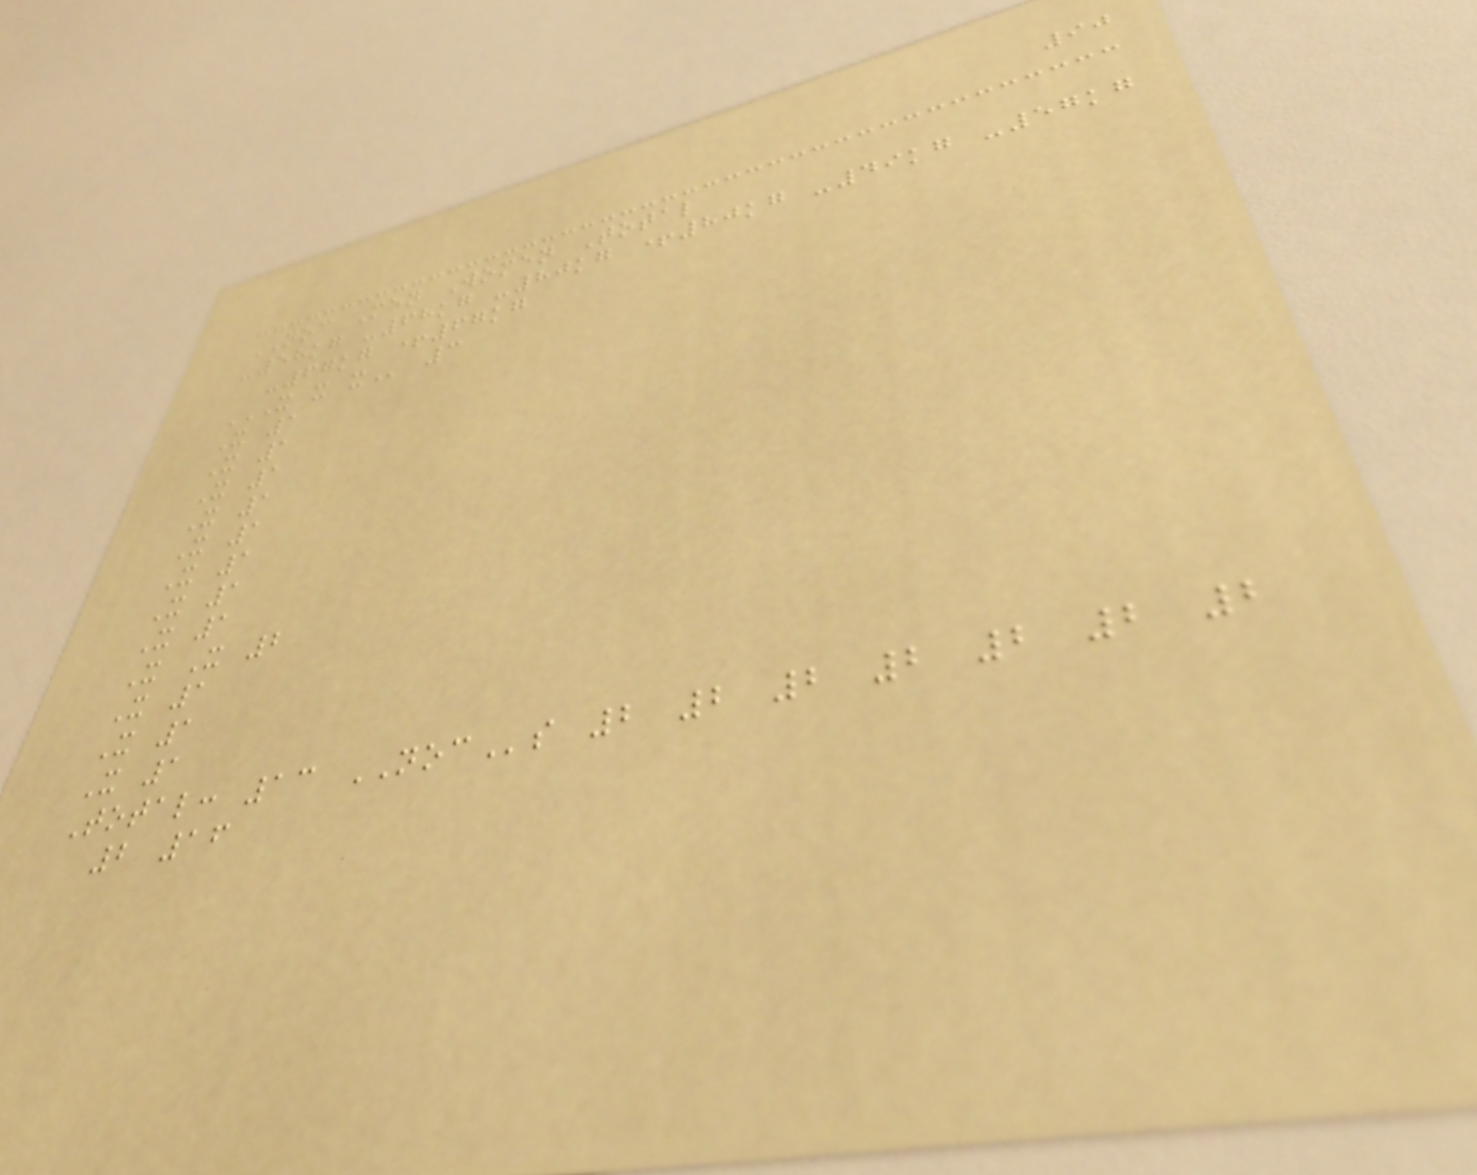90
NOC Men Women Total
-58kg -68kg -80kg +80kg -49kg -57kg
-67kg +67kg
X X X 3
X 1
X 1
X 1
X 1
X 1
X 1
X 1
X 1
X X 2
X 1
X 1
X 1
Total: 13 NOCs 2 2 2 2 2 2 2
2 16
